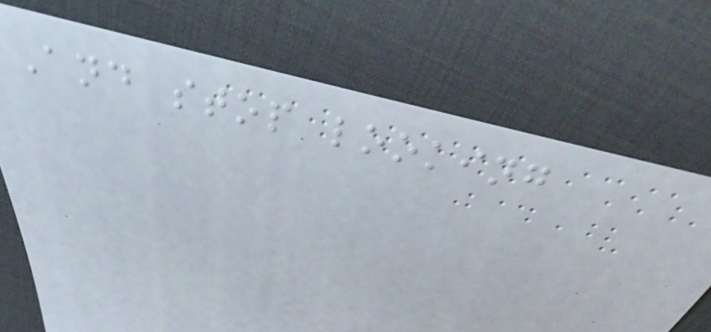And stop looking
